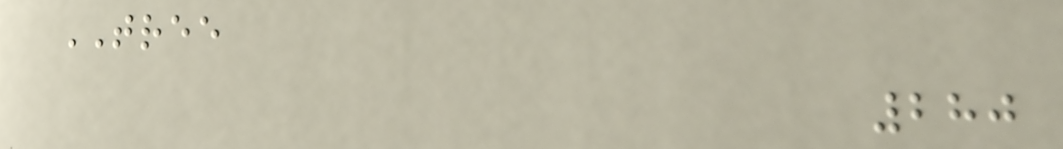TREE
280
